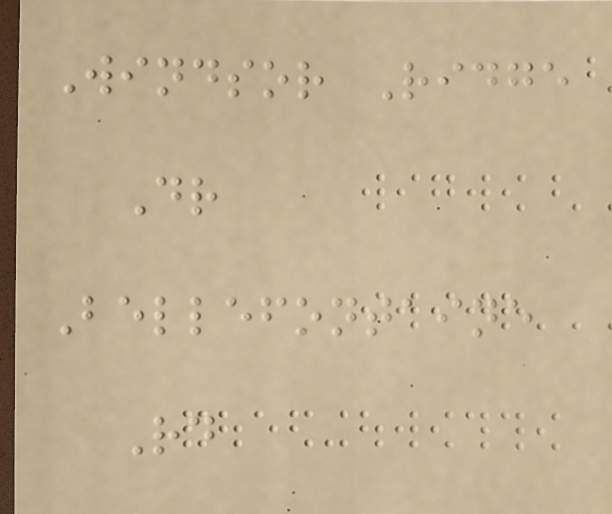Windsor Ridge
Dr
Bellefontaine
Rd
